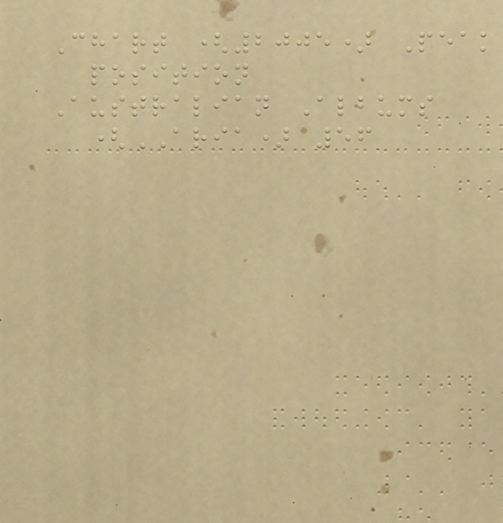Chart (2005) Peak
position
Australian Albums
(ARIA) 56
